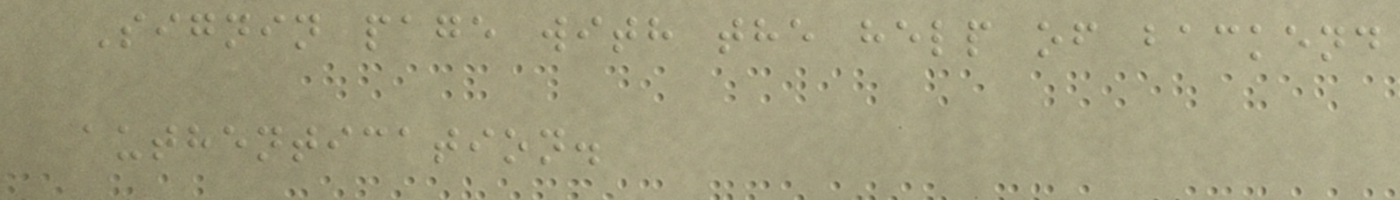Signin page with the help of backend
authentication.
